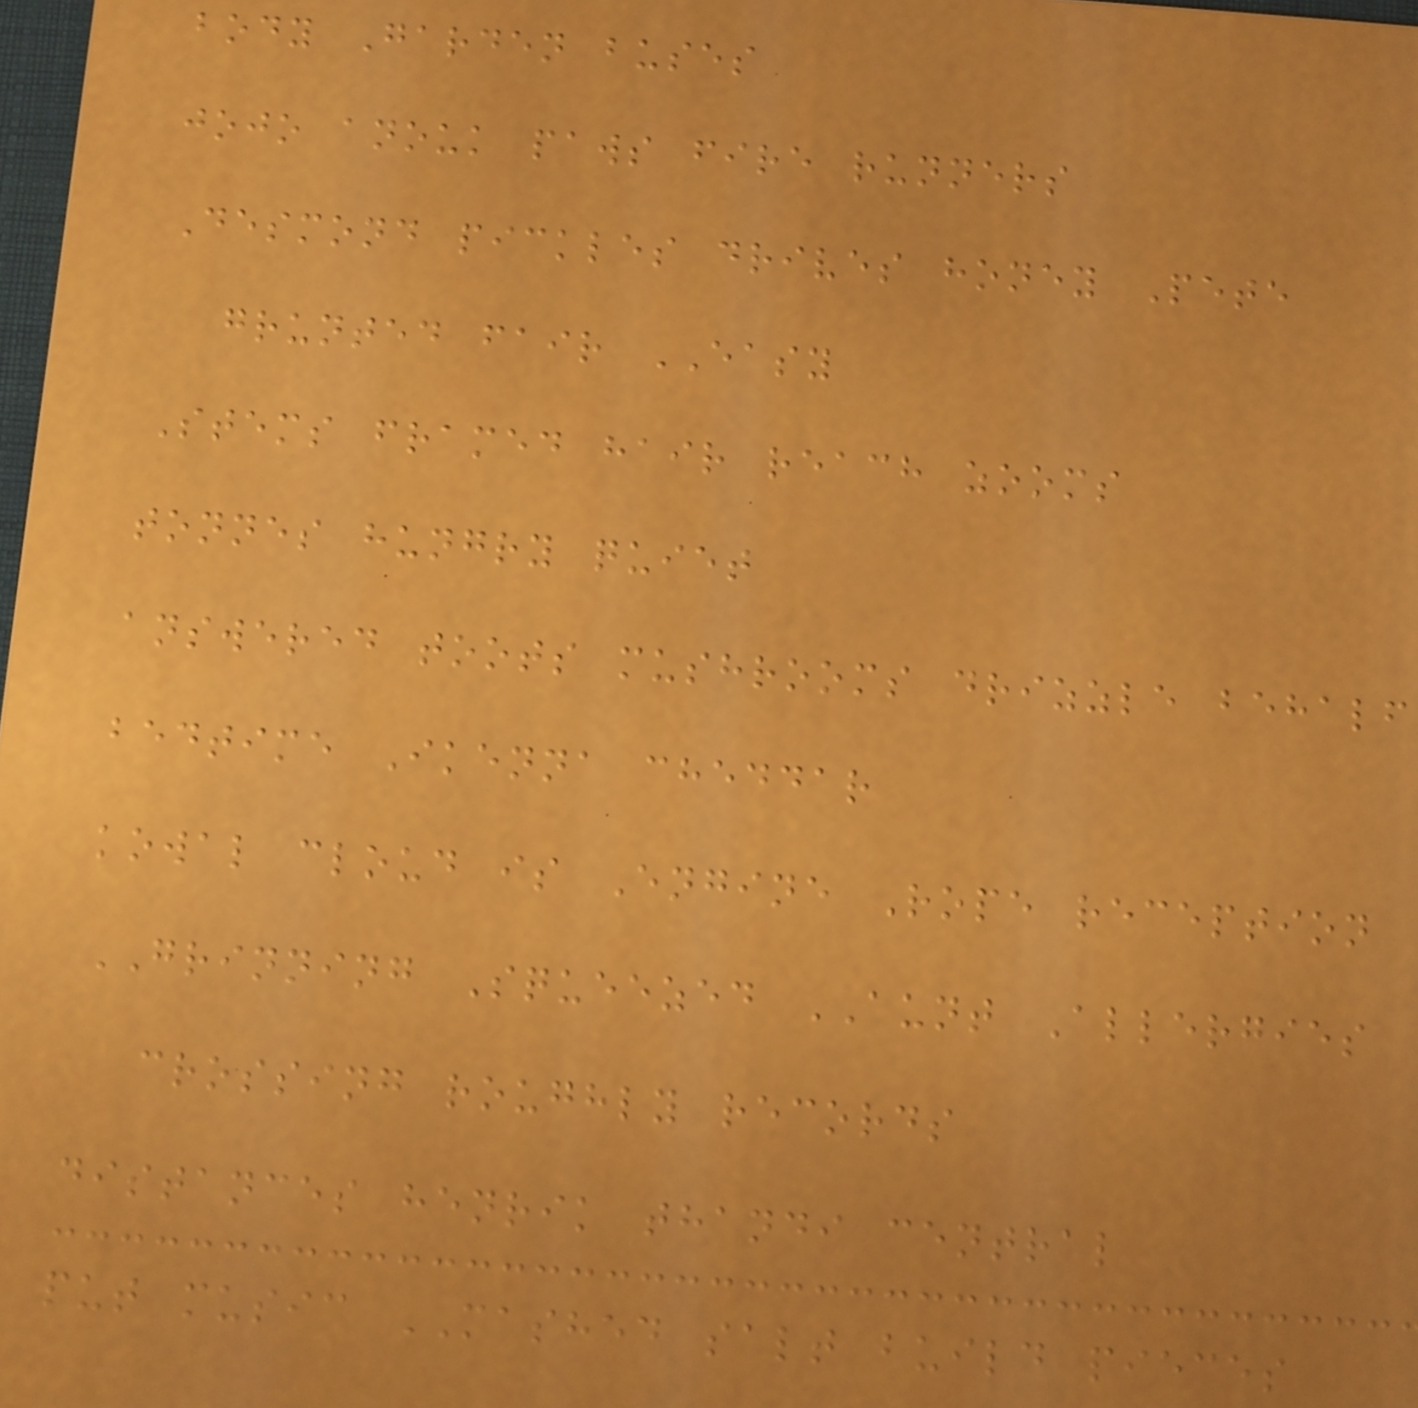body Garden buses
jojo anouk paws fire runners
Desmond pickles drives honey Pete
grunted fair EASY
Stems framed hair reach zooms
tonnes hungry quiet
answered toots mushrooms drizzle behalf
bedtime Ikenna cheddar
kowal cloud is Engine Rope reception
GRINNING Squeezed AUNT Allergies
crossing roughly records
distances henrik thandi central
put music MASHED salt build pieces
